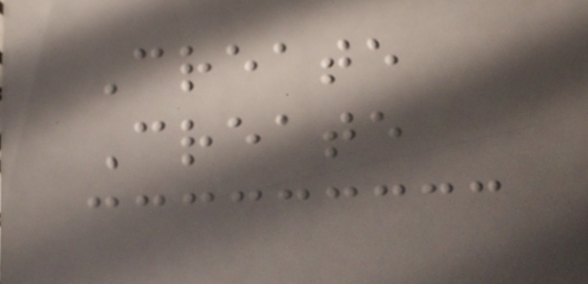Create
Create
